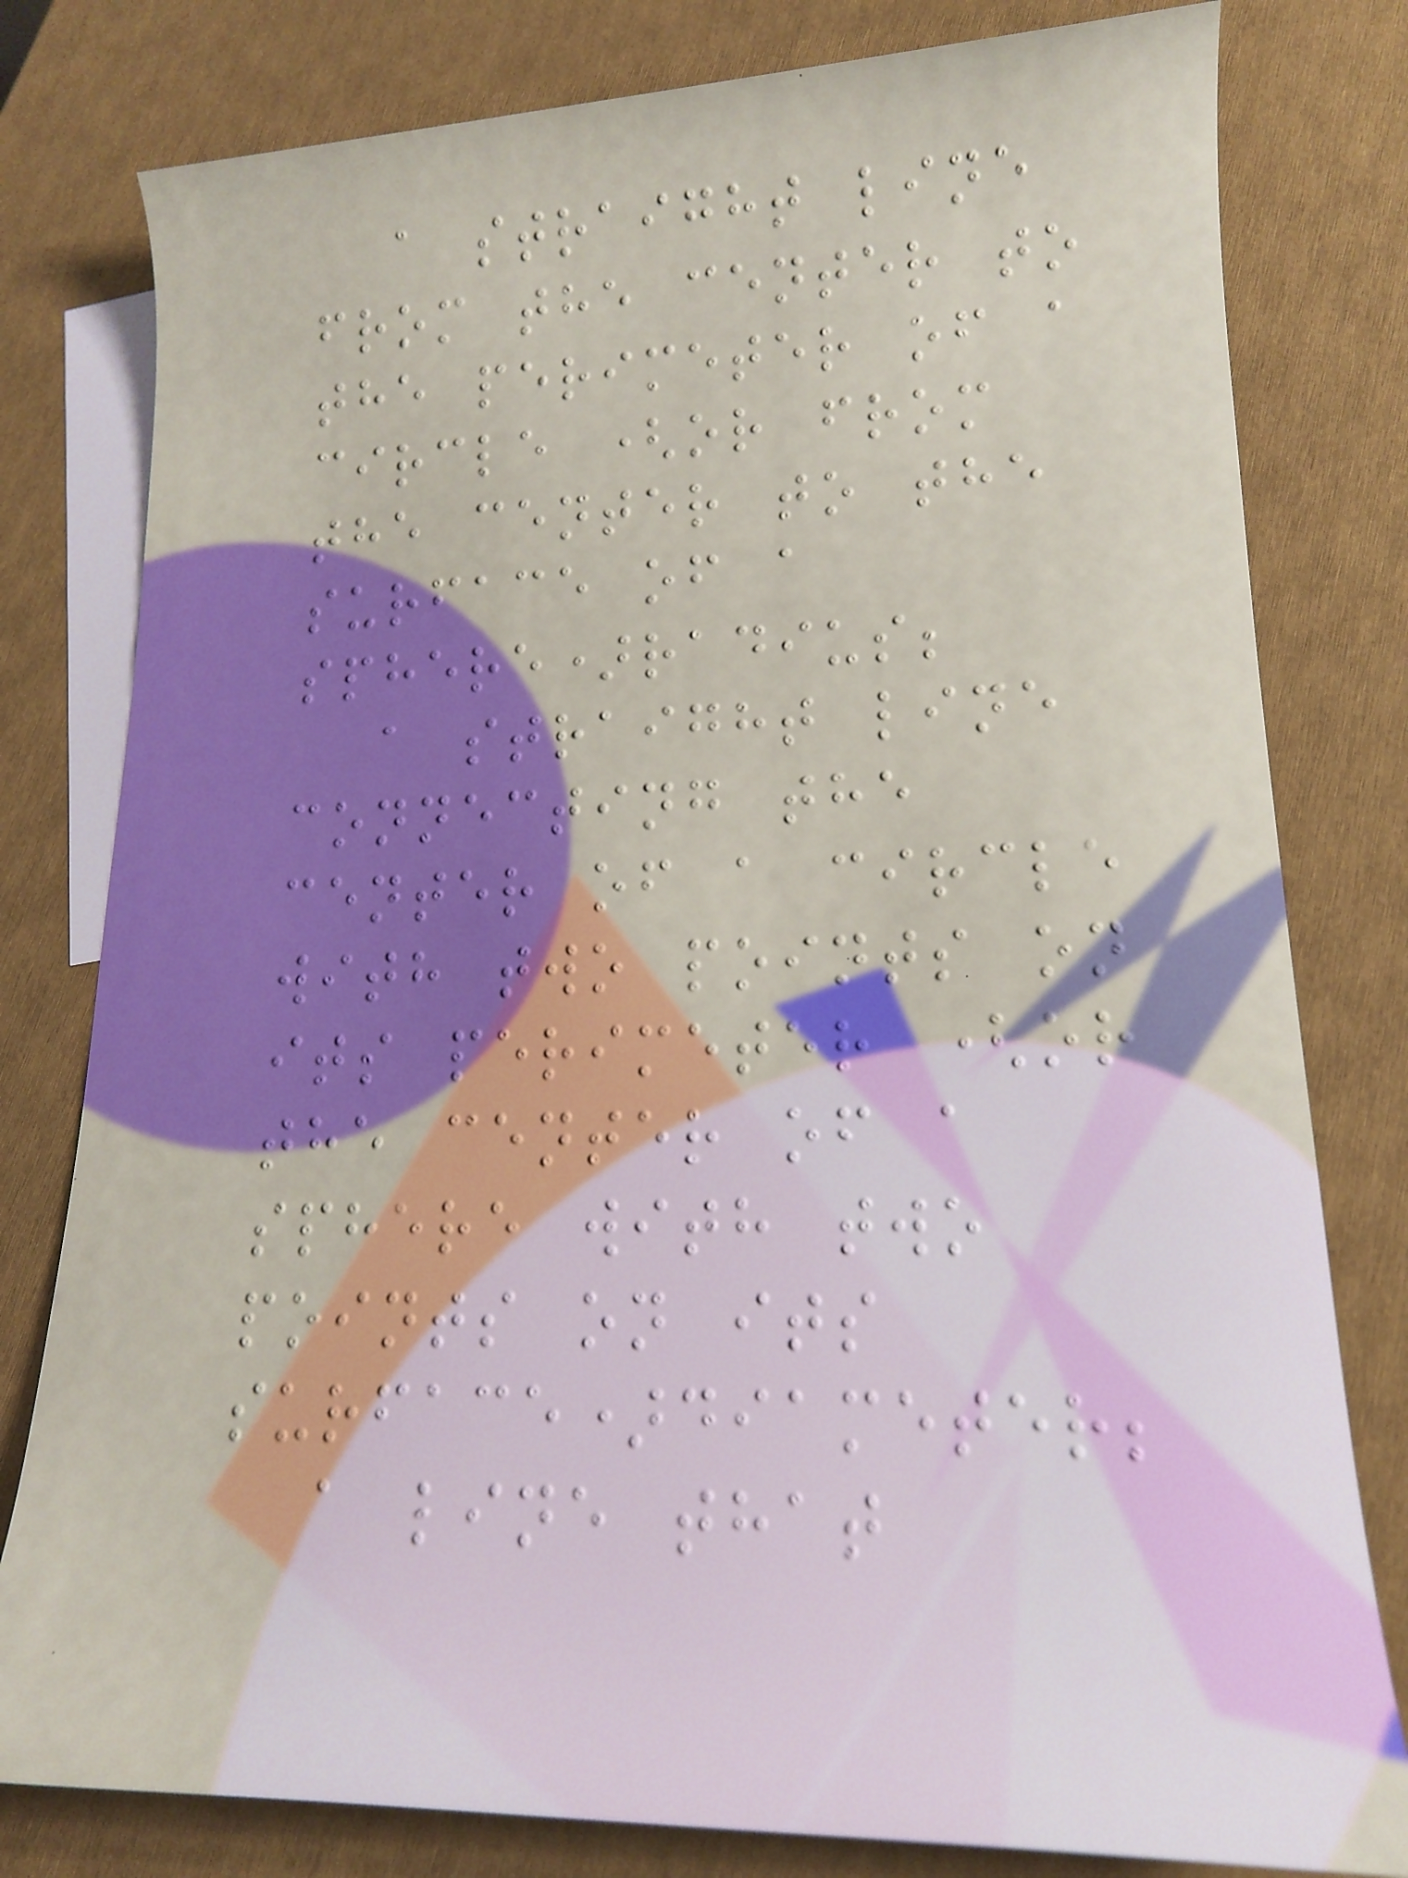a straight line
from the center to
the perimeter of a
circle (or from
the center to the
surface of a
sphere)radius;
a straight line
connecting the
center of a circle
with two points on
its perimeter (or
the center of a
sphere with two
points on its
surface)diameter;
a line that
